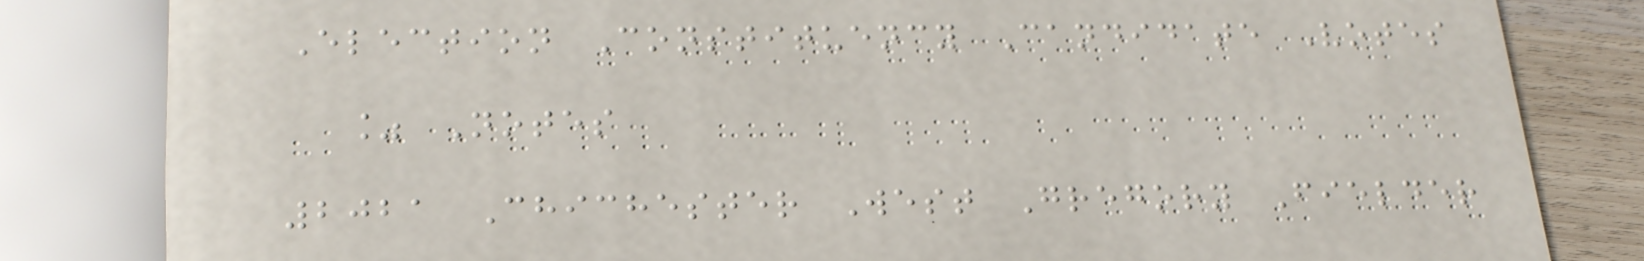Election Constituency Candidate Votes
% Notes
2021 Chichester West Gregory Fielder
